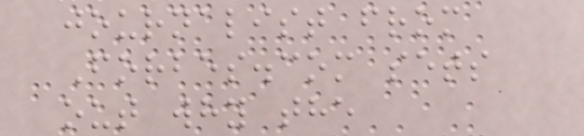journalist from
Forbes.com sets
out why the
